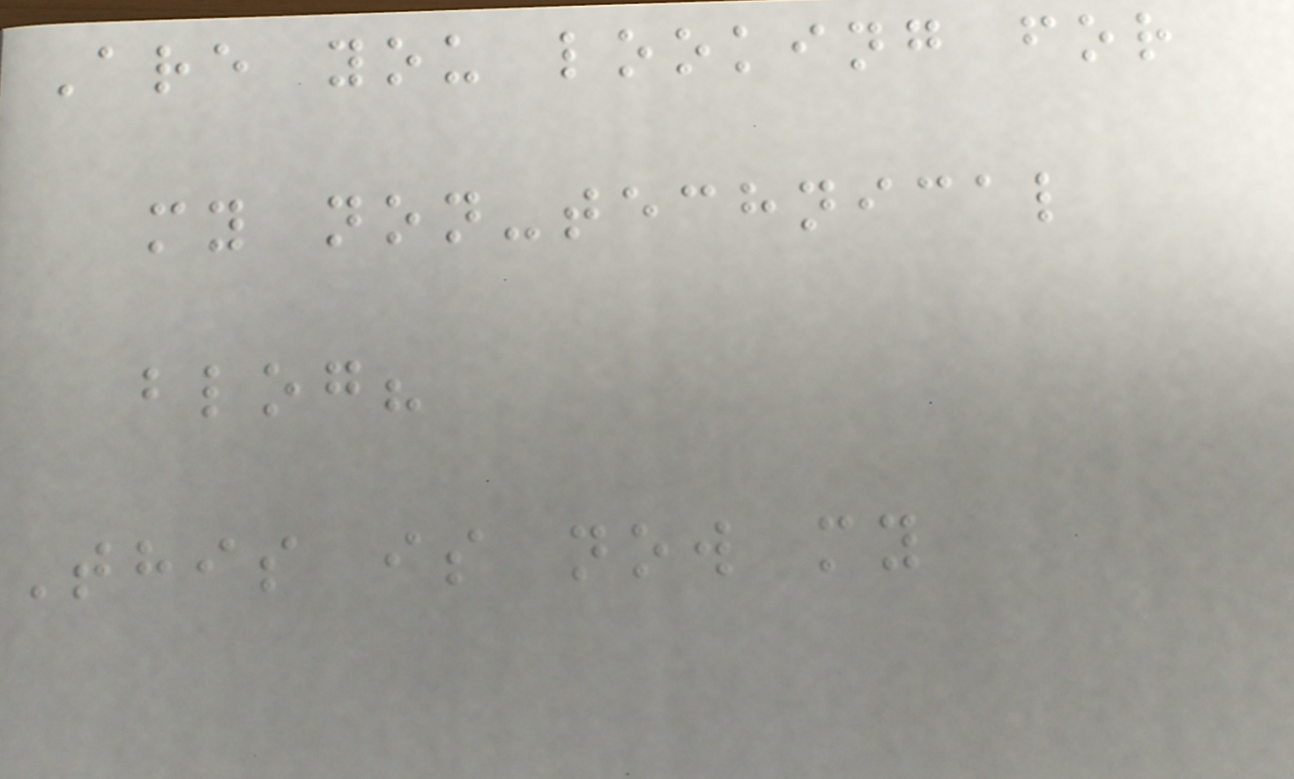Are you looking for
my non-technical
blog?
This is now my
